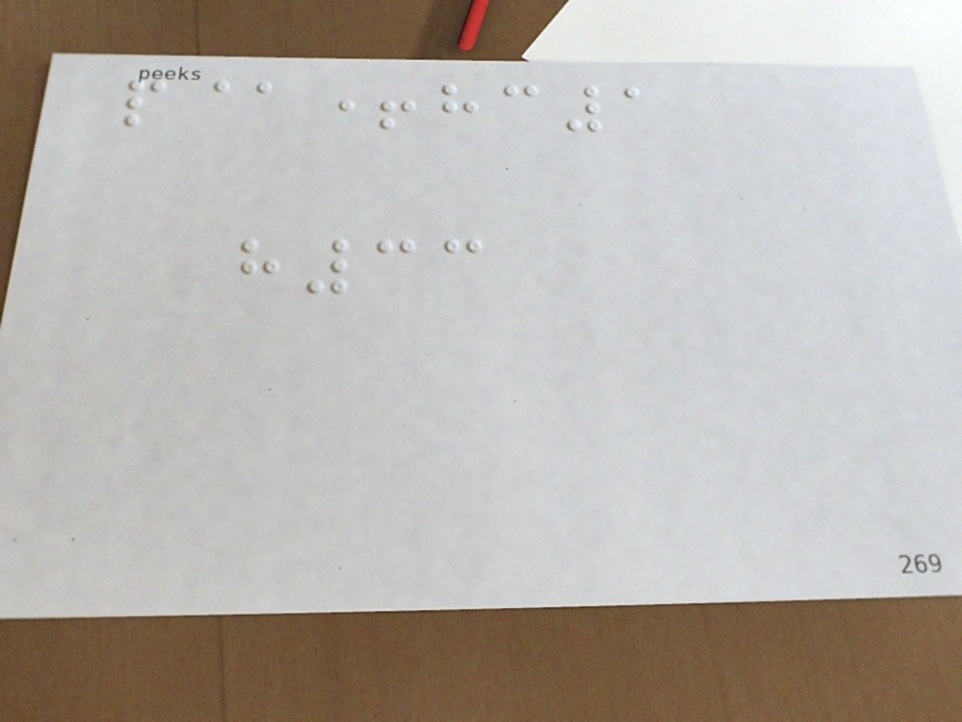p@+hc1
h33
